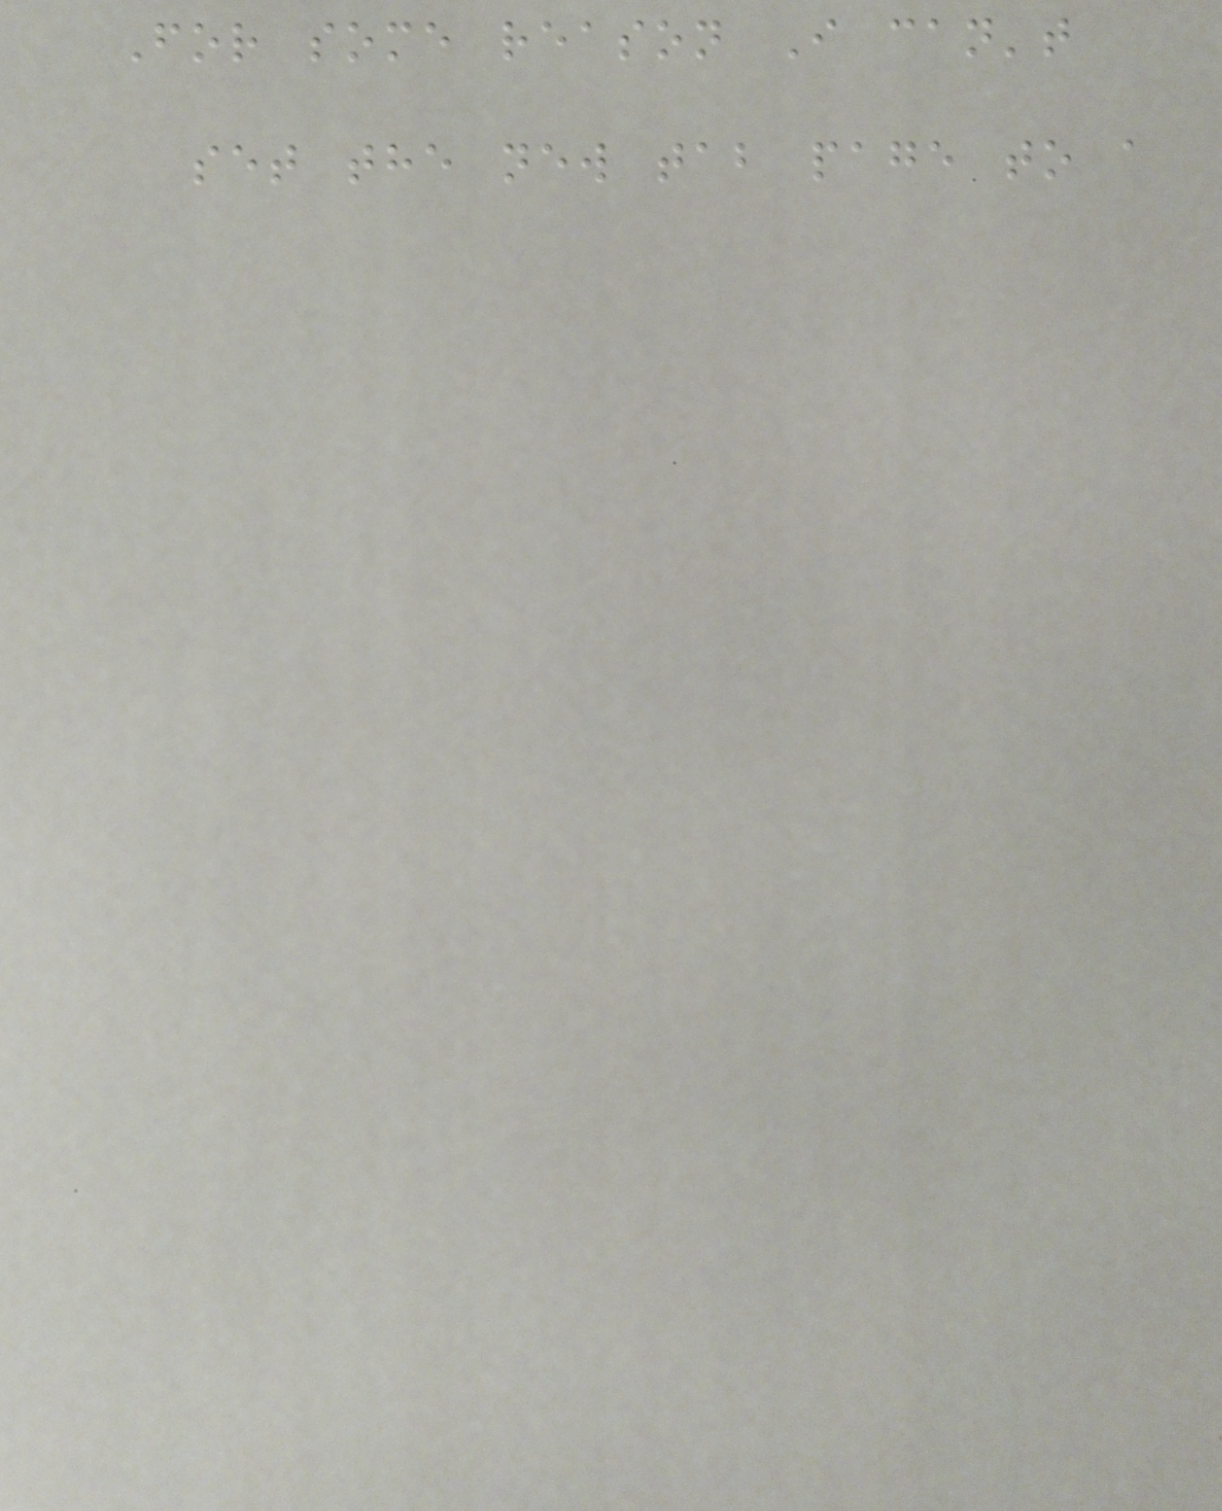For some reason I can't
set the new tab page to a
